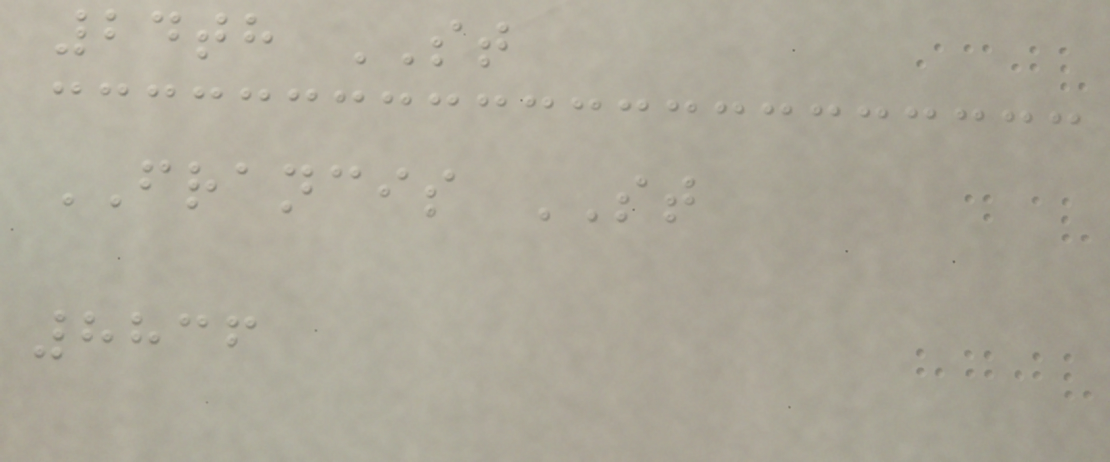24th ST
FRANCIS ST
8836
